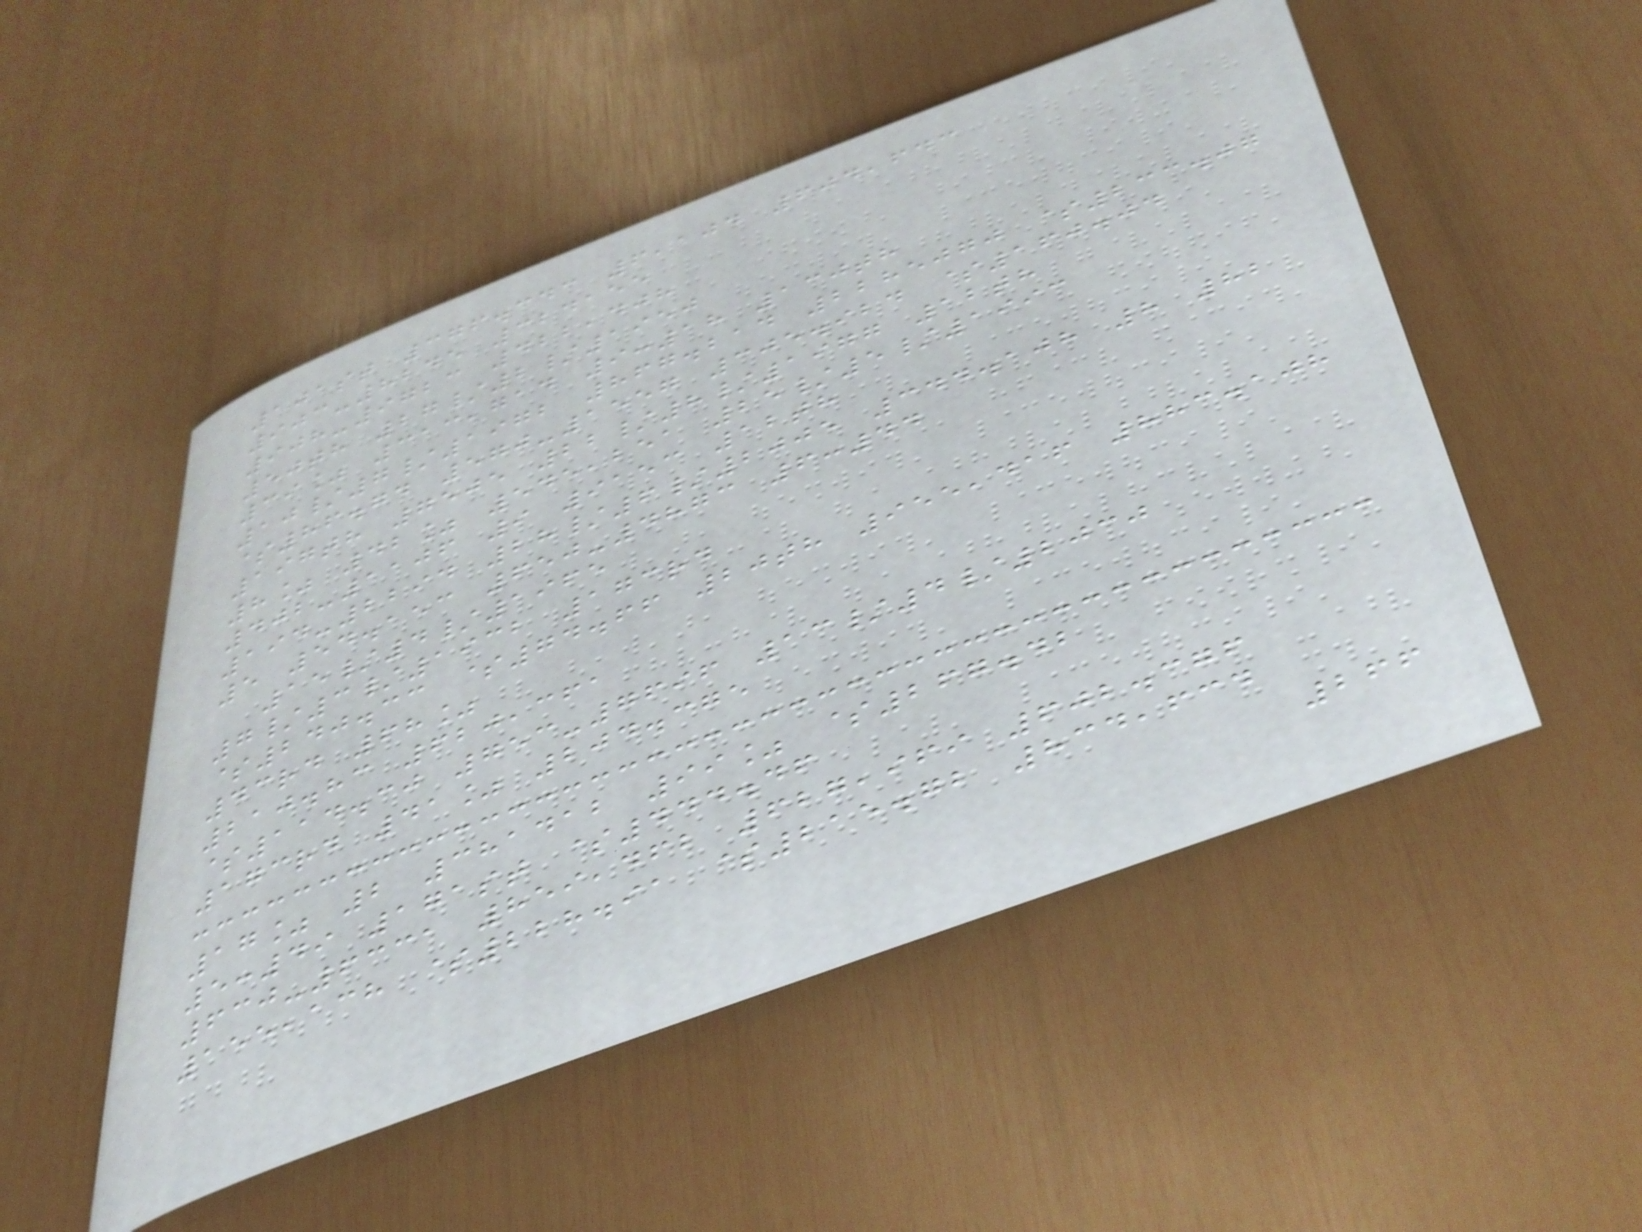101st 376.343 6,104 604,643
903-8245 324155
908-9723 422,408
50th 27/2/1950
39% 313,714 9:18 130th
10/7/1972 867.214 2285070 $233.07
$86.74 570-1557 305.924 $160.04
197th 7505 22/8/1977 12th
8% 42% 545,251 25/5/1993
402-1106 9 9153 12th
194-2294 28/6/2005 344.108 8 82
5 54.153 650-4873 6:44
15/4/1965
7/3/1932 173rd
$240.33 $74.66 20th 955,416 883.108
43rd 68%
210.83 620,361
$114.30 753-7696 13/4/2030
173rd 41% 204.375
17% 2 381412 99% $267.42
5:49 171st $444.46
630-6331 859,462 627,969 602.376
155,138 $228.91 $215.72 834,634
266
